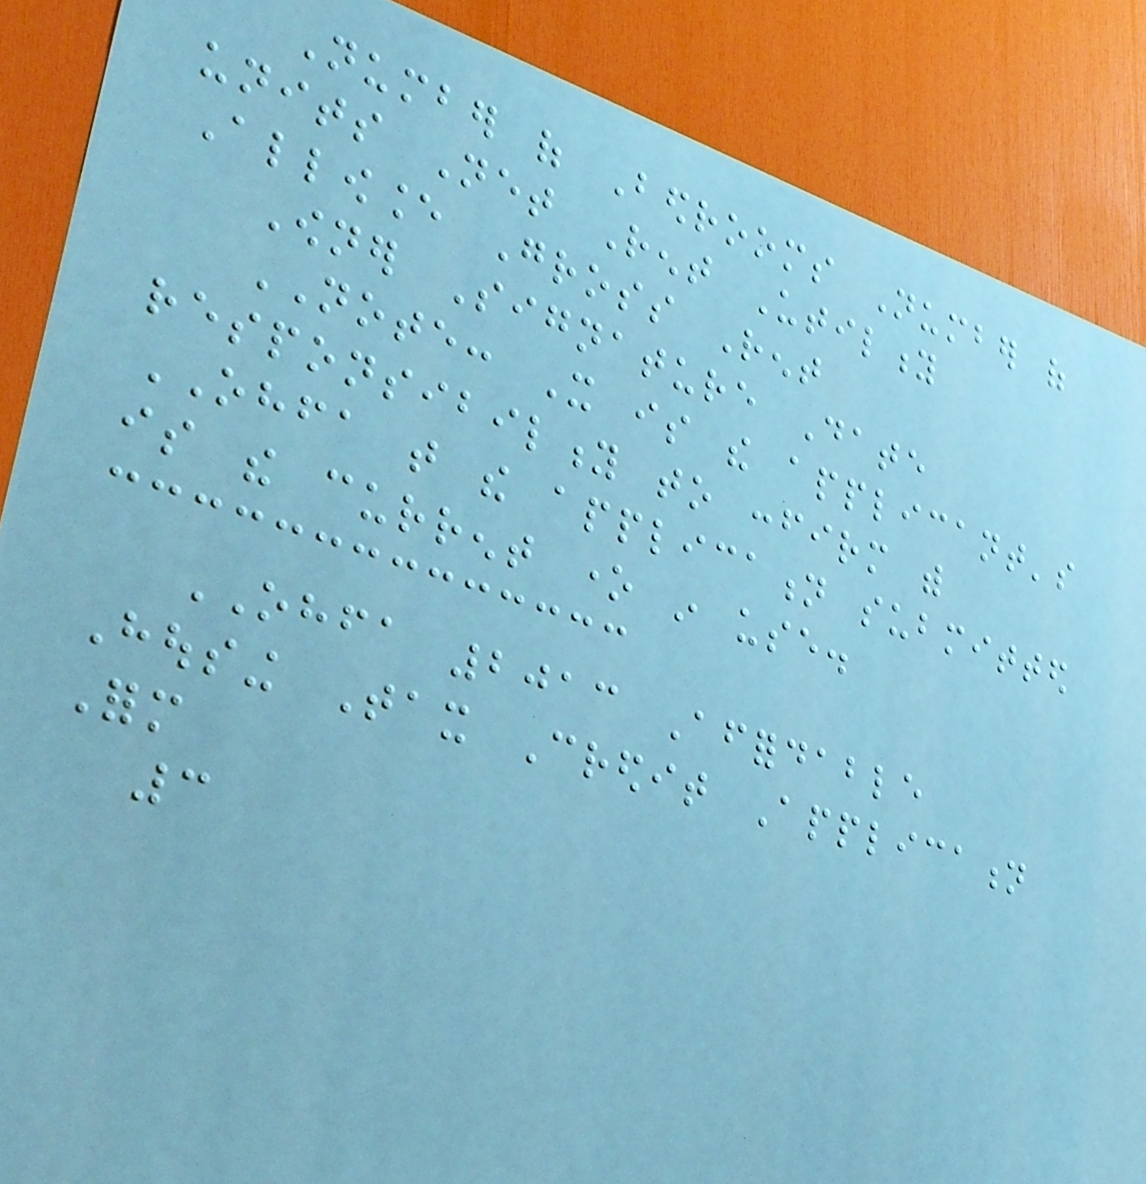Number of Bedrooms Number of
units Net Rent Utility
Allowance Gross Rent
Owner Signature Date
NOTE: It is the applicant's
responsibility to confirm with
OHFA that the application submitted
is the current one in use.
OHFA 2013 Affordable
Housing Tax Credit Application
Form
3
